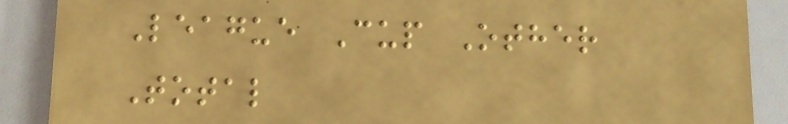League Cup Other
Total
